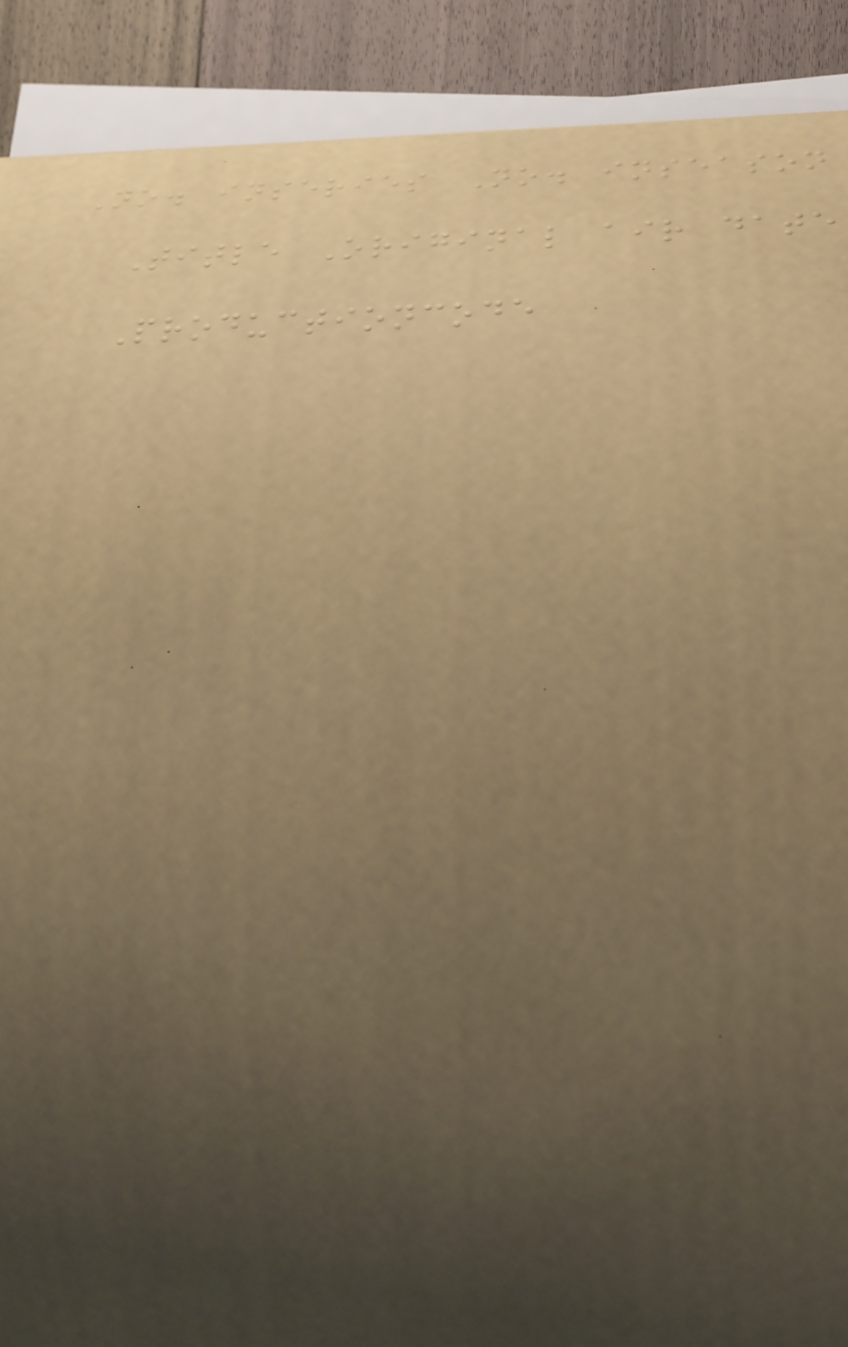No. inseries No. inseason
Title Original air date
Productioncode
